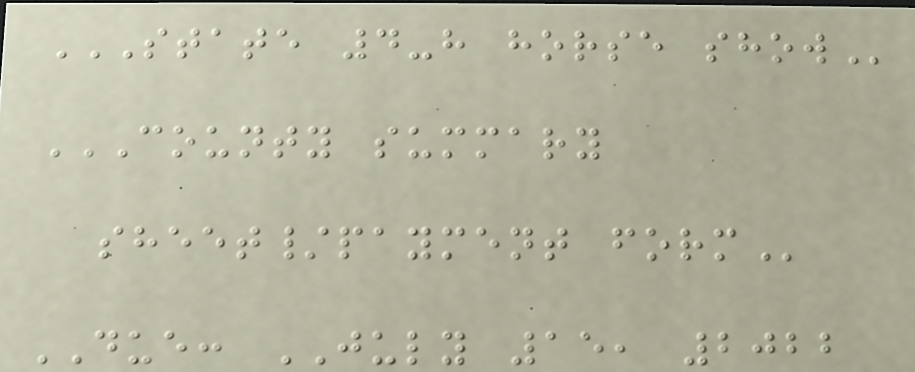STATE 4-H HORSE SHOW
COUNTY SUMMARY
SHEET/PAYMENT FORM
DUE: JULY 15, 2022
